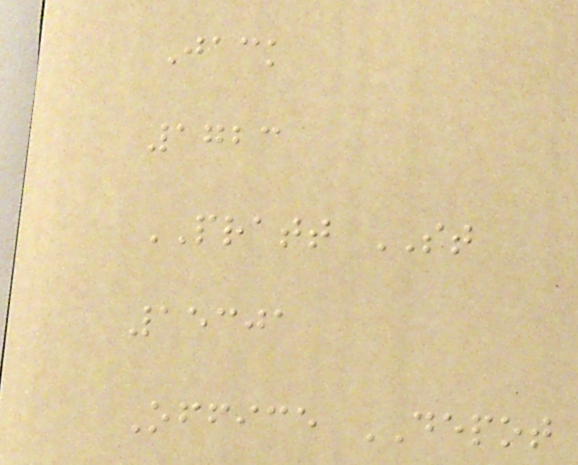Jack
1723
PRATT ST
15301
Office DEPOT
